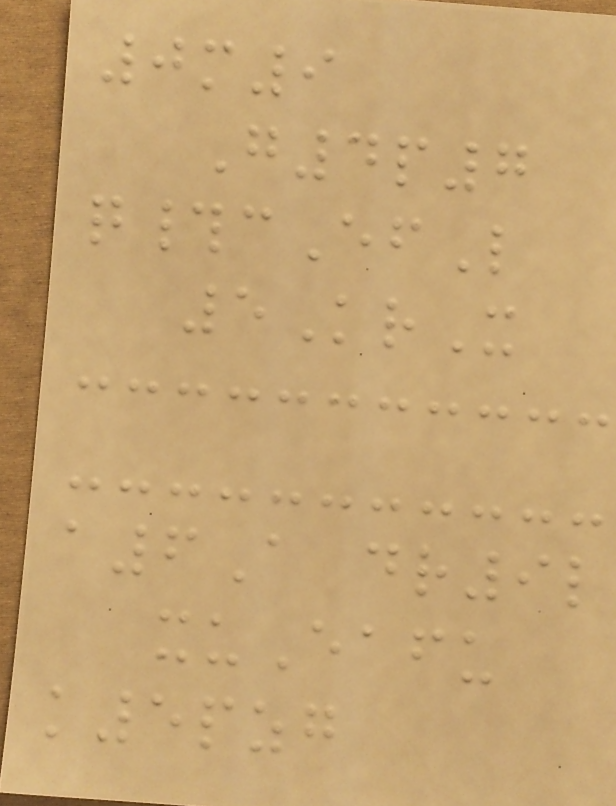0m9
G4p7
q#cEfL
5KrX
a6A dr9l
xuEafu
k5pzg
